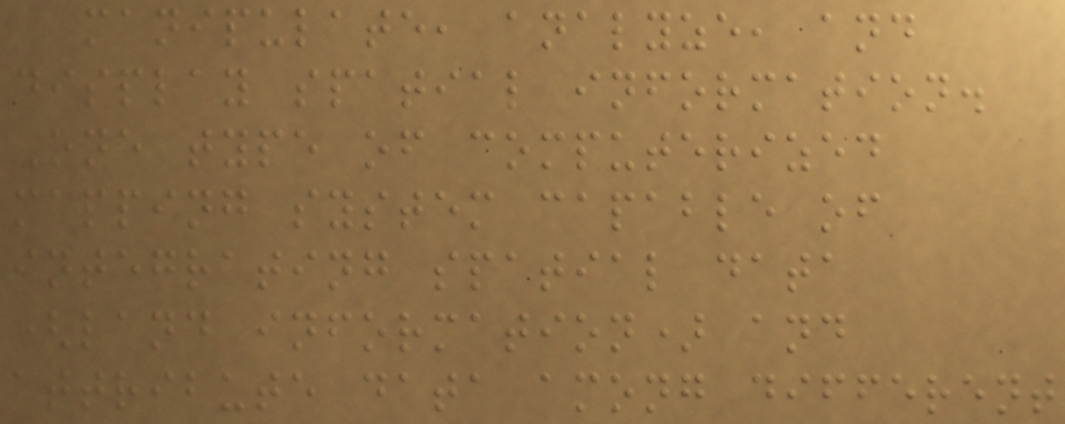manipulate, analyze, and
display spatial information.
One type of computerized
mapping system capable of
integrating spatial data
(land information) and
attribute data among different
